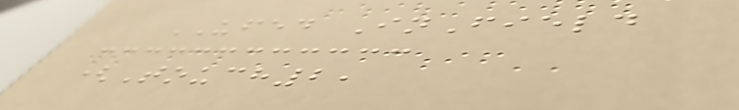UFED InField
(Touch2,
